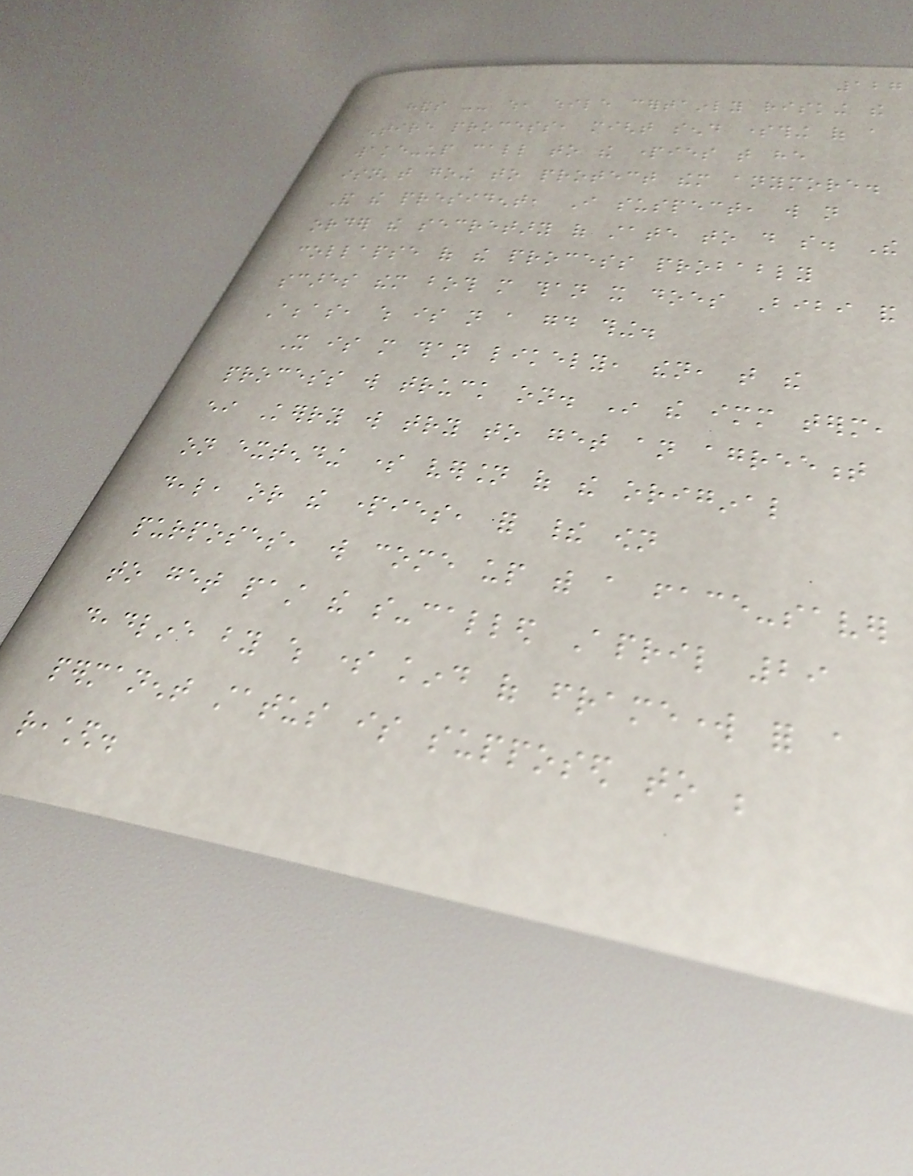127
hands -- which, while certainly risking the
entire process, might send something of a
wake-up call to the parties that he
isn't going to protect them anymore.
And the president, I suspect, will not
order the secretary of state to do so. The
collapse of the process probably
scares them both more than it does Bibi and
Abbas, which is not a good thing.
It is more than likely, then, that the
process will truck on. In the immediate term,
either Kerry will try to get an agreement
on extending some version of the original
deal, or the parties, for their own
purposes, will come up with a face-saver
to get past the so-called April 29
deadline by which some kind of framework for a
permanent status is supposed to be
reached.
